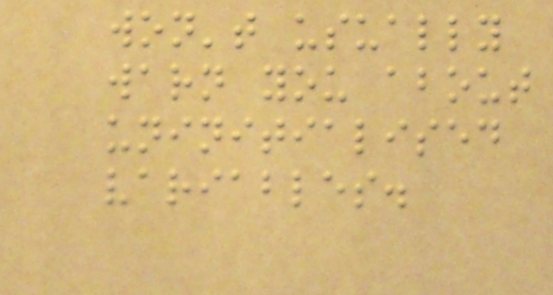won't usually
warn you about
uninitialised
variables.
